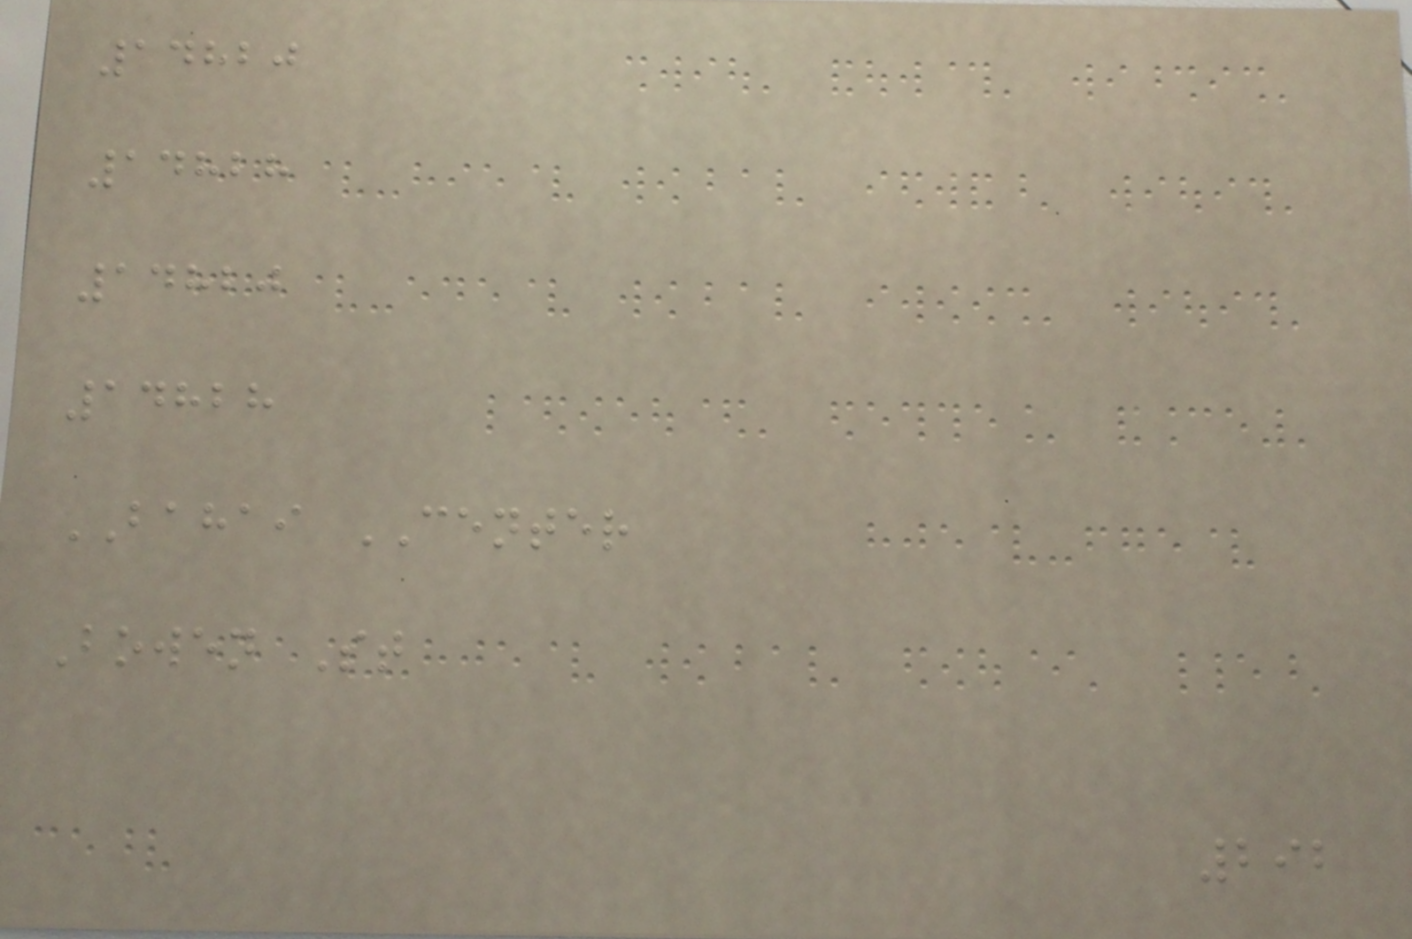14820
14828
14820
14828
BAHAI CENTER
Bowen St
292
